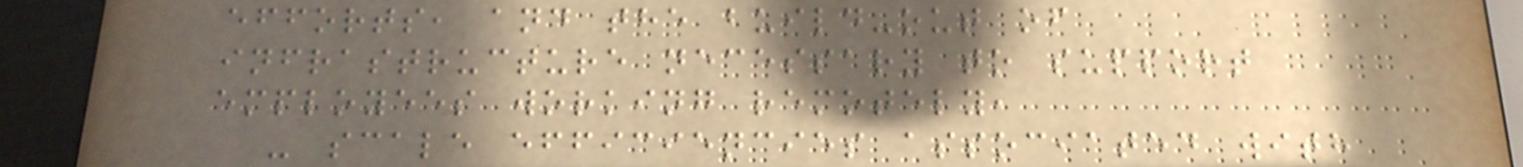efforts, and the build-out of
infrastructure necessary to support
employees working remotely,
- scale efficiencies associated with
